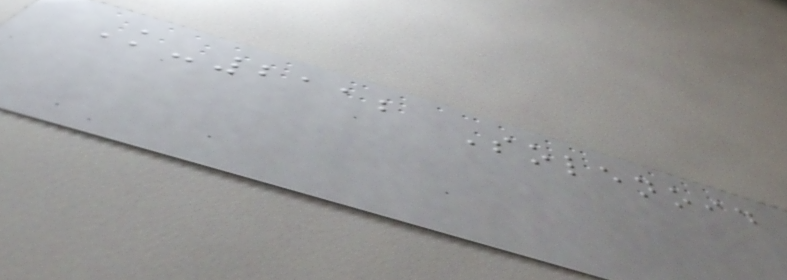K-2112 Solenoid
